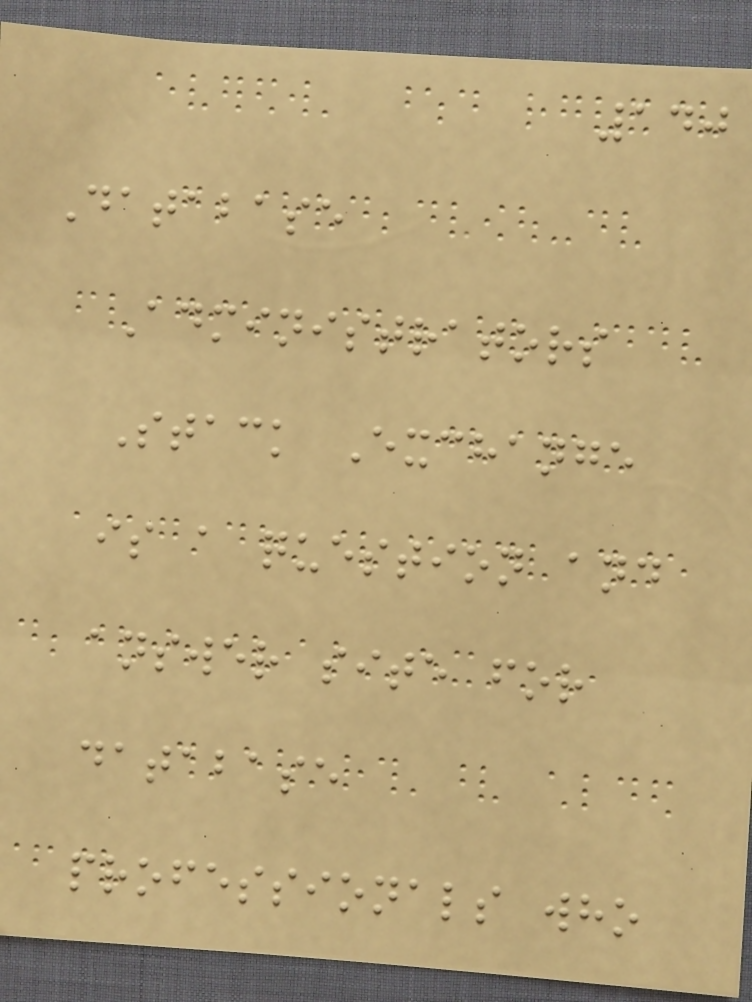140
Database
Administrators
Stack Exchange
is a question and
answer site for
database
professionals who
